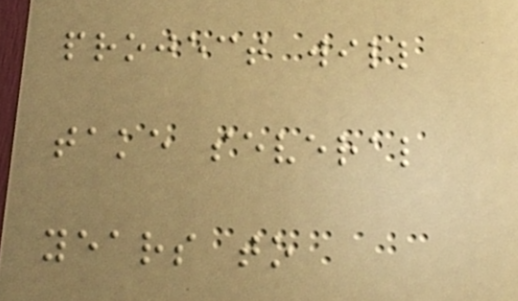project will
take several
years to
